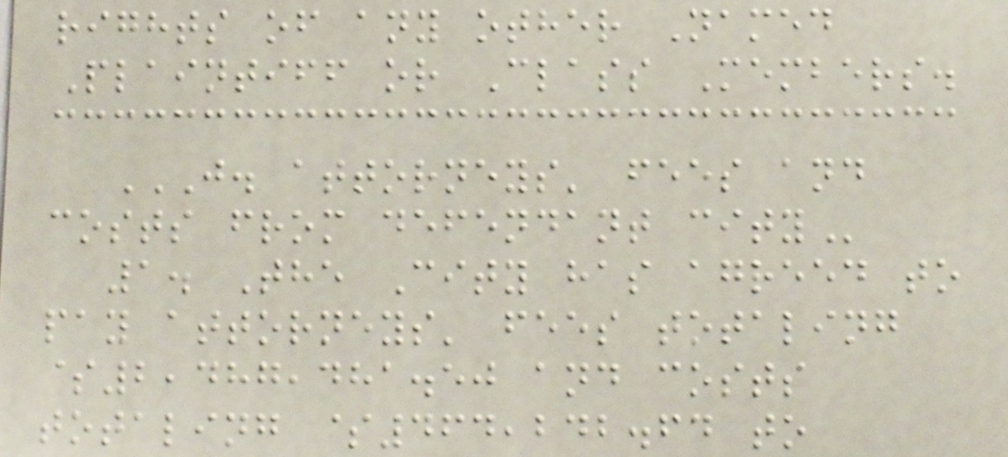rights of any other Named
Plaintiff or Class Members.
J. ATTORNEYS' FEES AND
COSTS FROM DEFENDANT CITY
1. The City has agreed to
pay attorneys' fees totaling
$2,487,481.50 and costs
totaling $464,242.64 to
